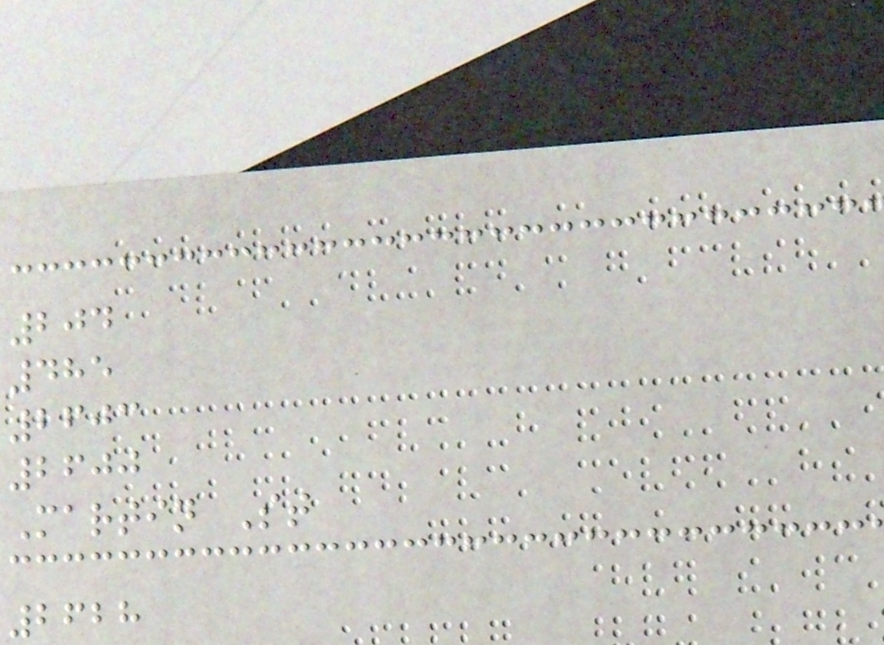204
485
2603
2600
Martin St
2628
